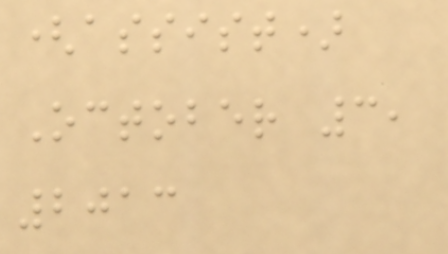(assist)
October 3,
2013
